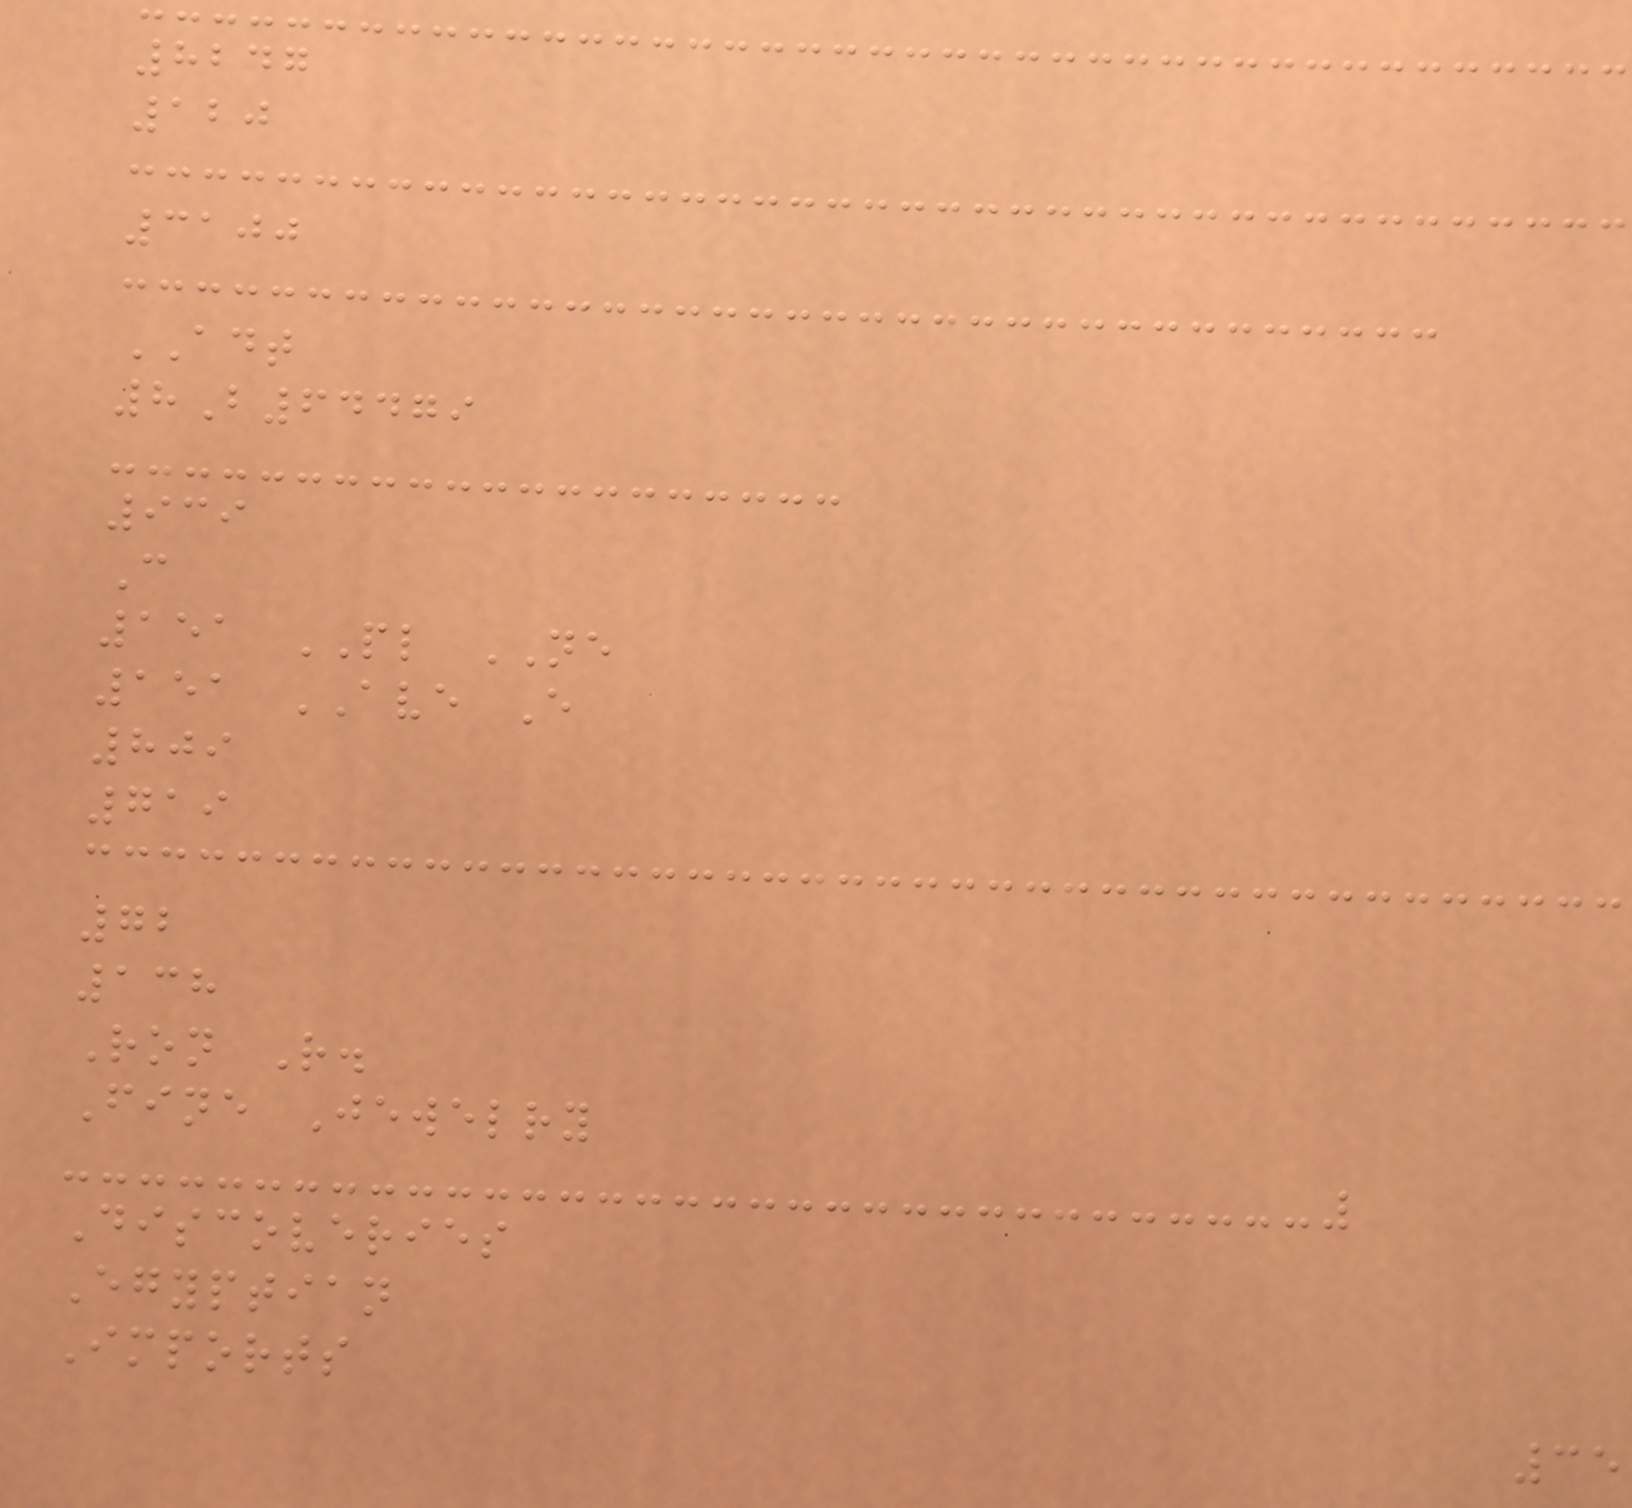8247
120
3100
ADT
8B64479
939
C
151 PL NE
151 AVE E
809
719
72
138
Ron R.
Fine Jewelry
Discoveries
Egyptian
Imports
35
